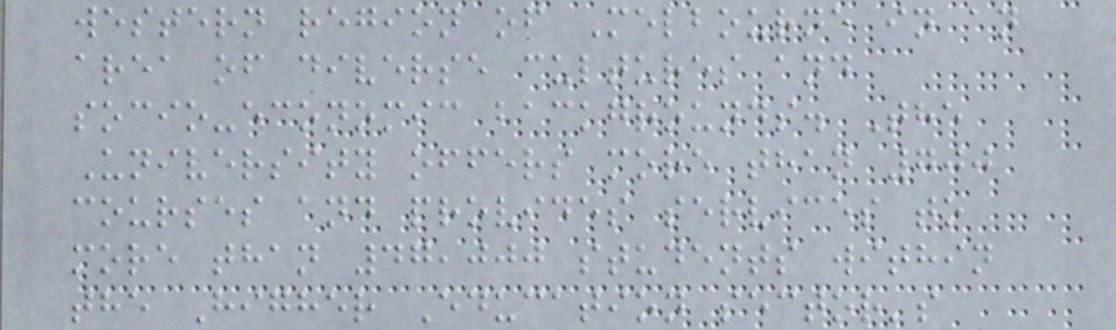western region of Melbourne in an
area of diverse cultures and
socio-economic backgrounds. The
University offers more than 700
courses and provides services to
more than 47,000 students within
the Higher Education sector's
